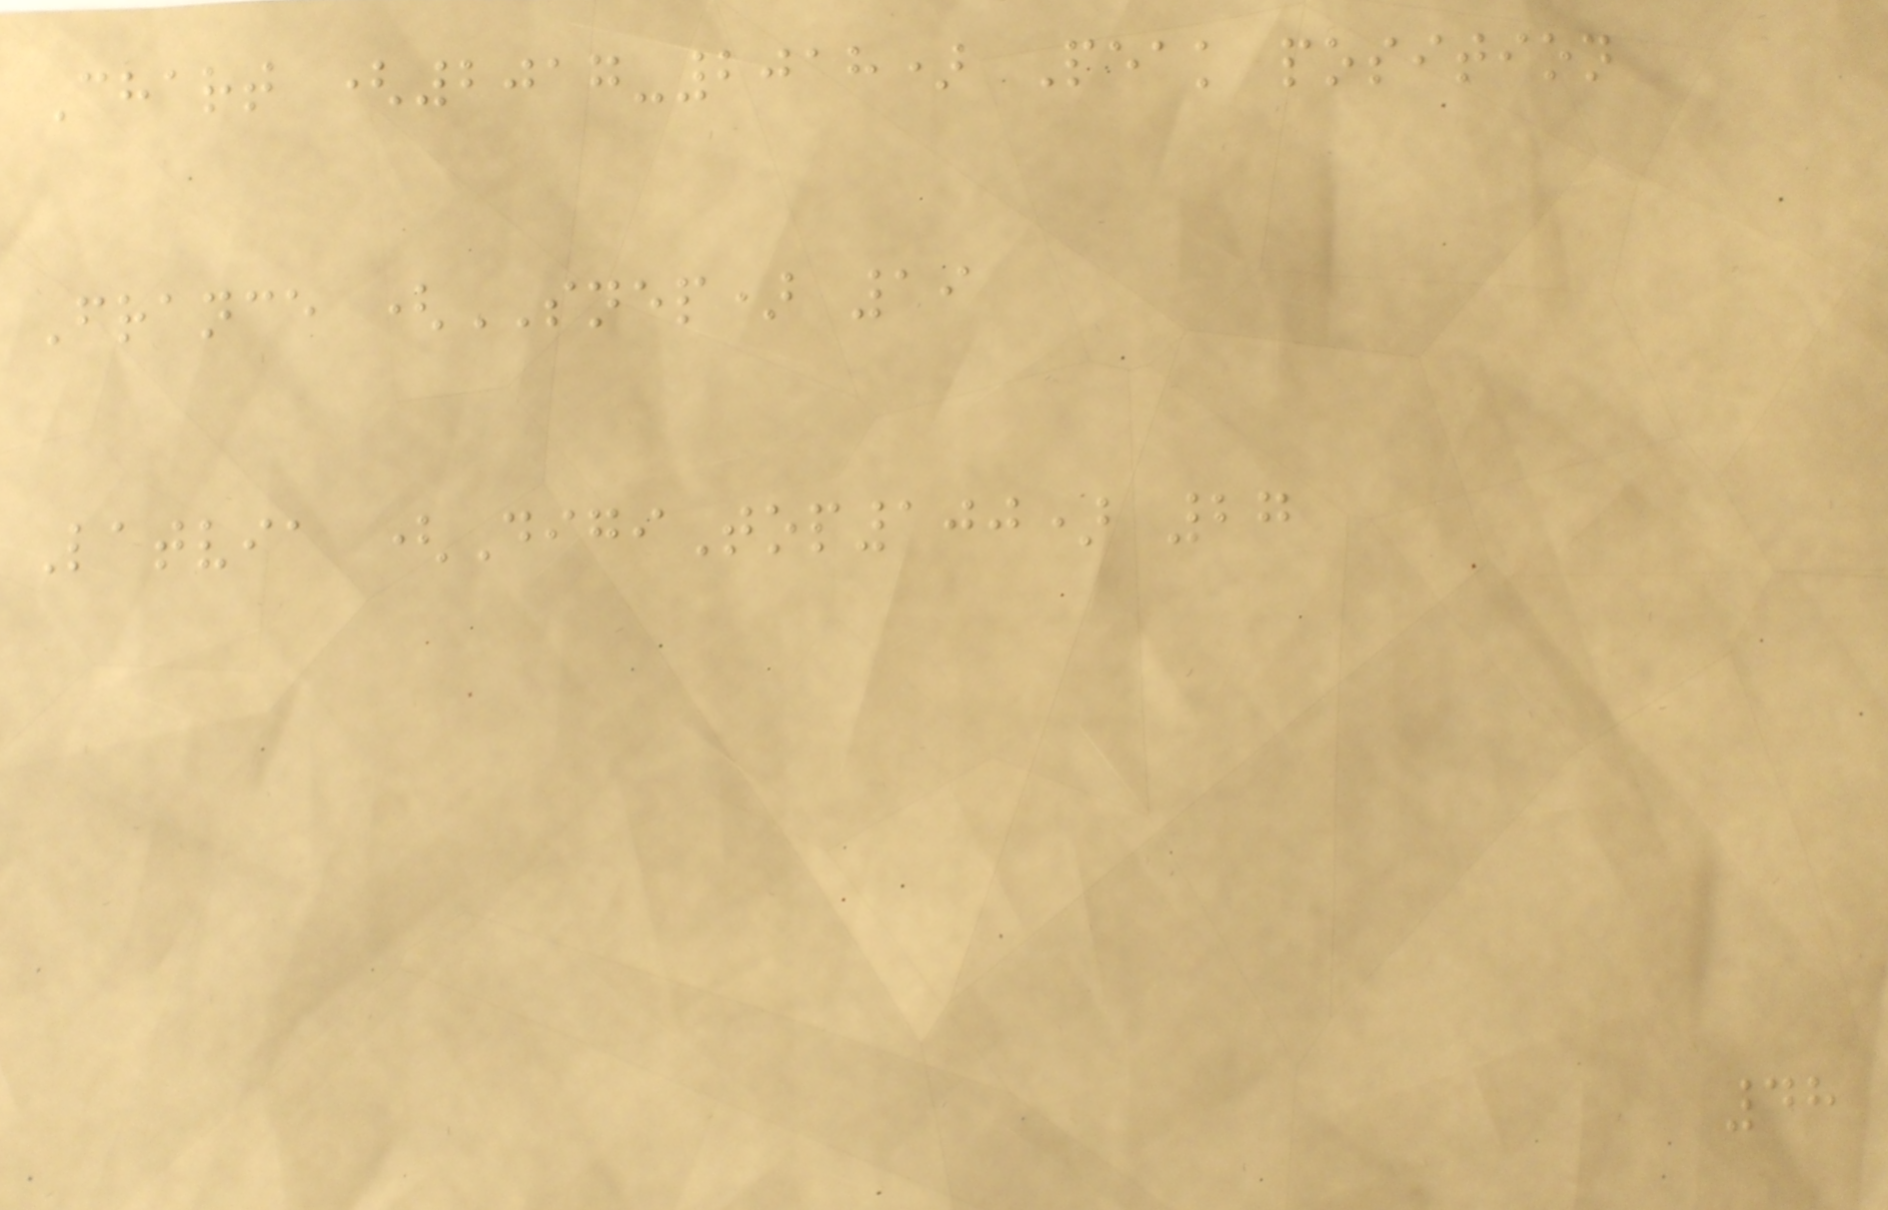Chart (2017-2018) Peak position
France (SNEP) 19
Latvia (DigiTop100) 27
48
